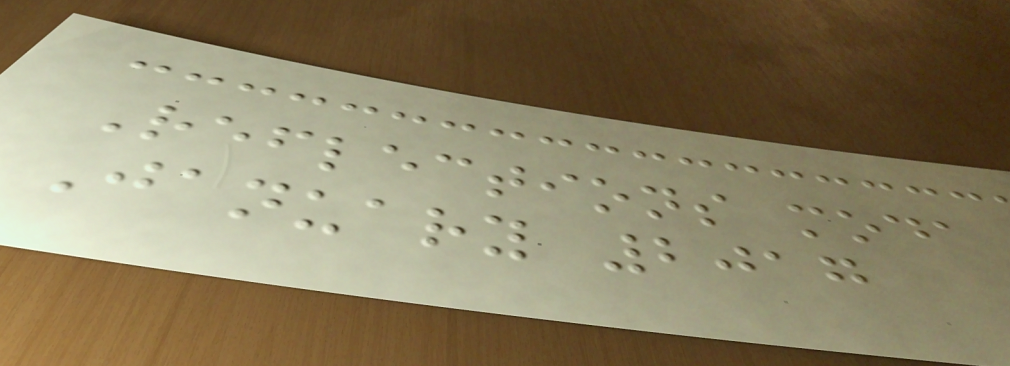Reflections moda
January 2017
